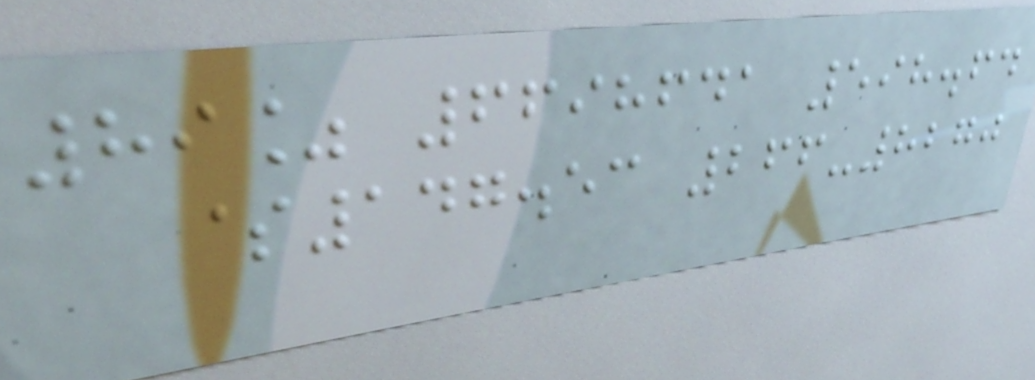89% 6698641 598.64
$147.53 266-8270
